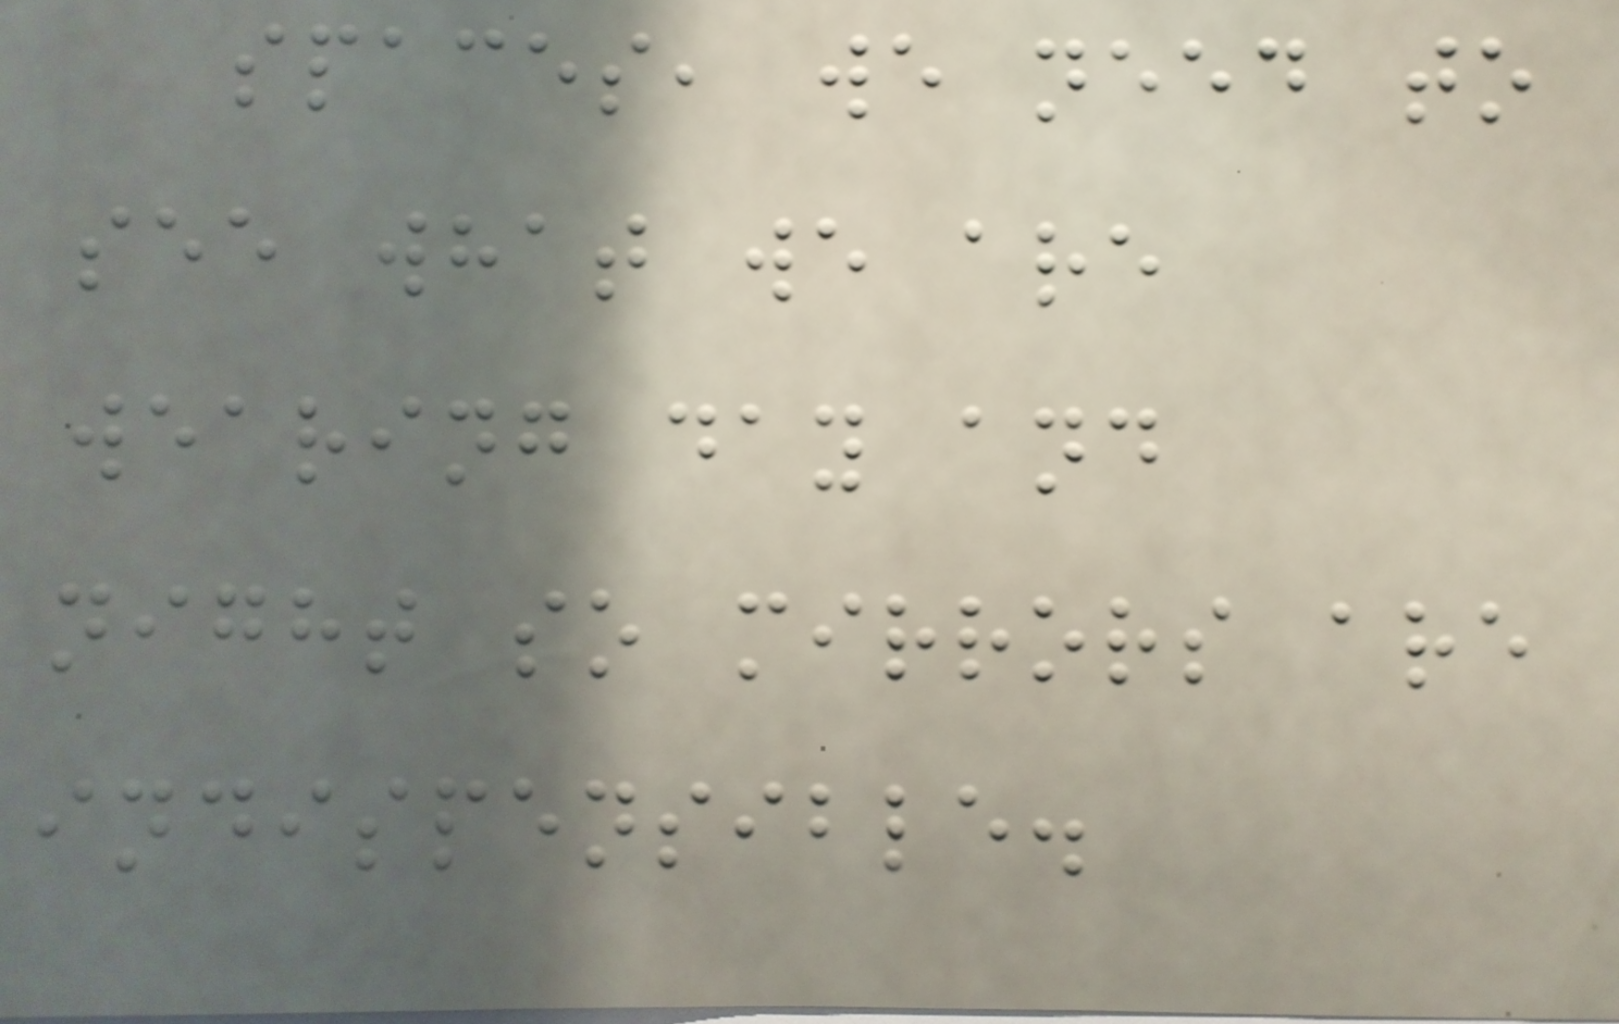spaces, we need to
see what we are
wearing day and
night so mirrors are
indispensible.
